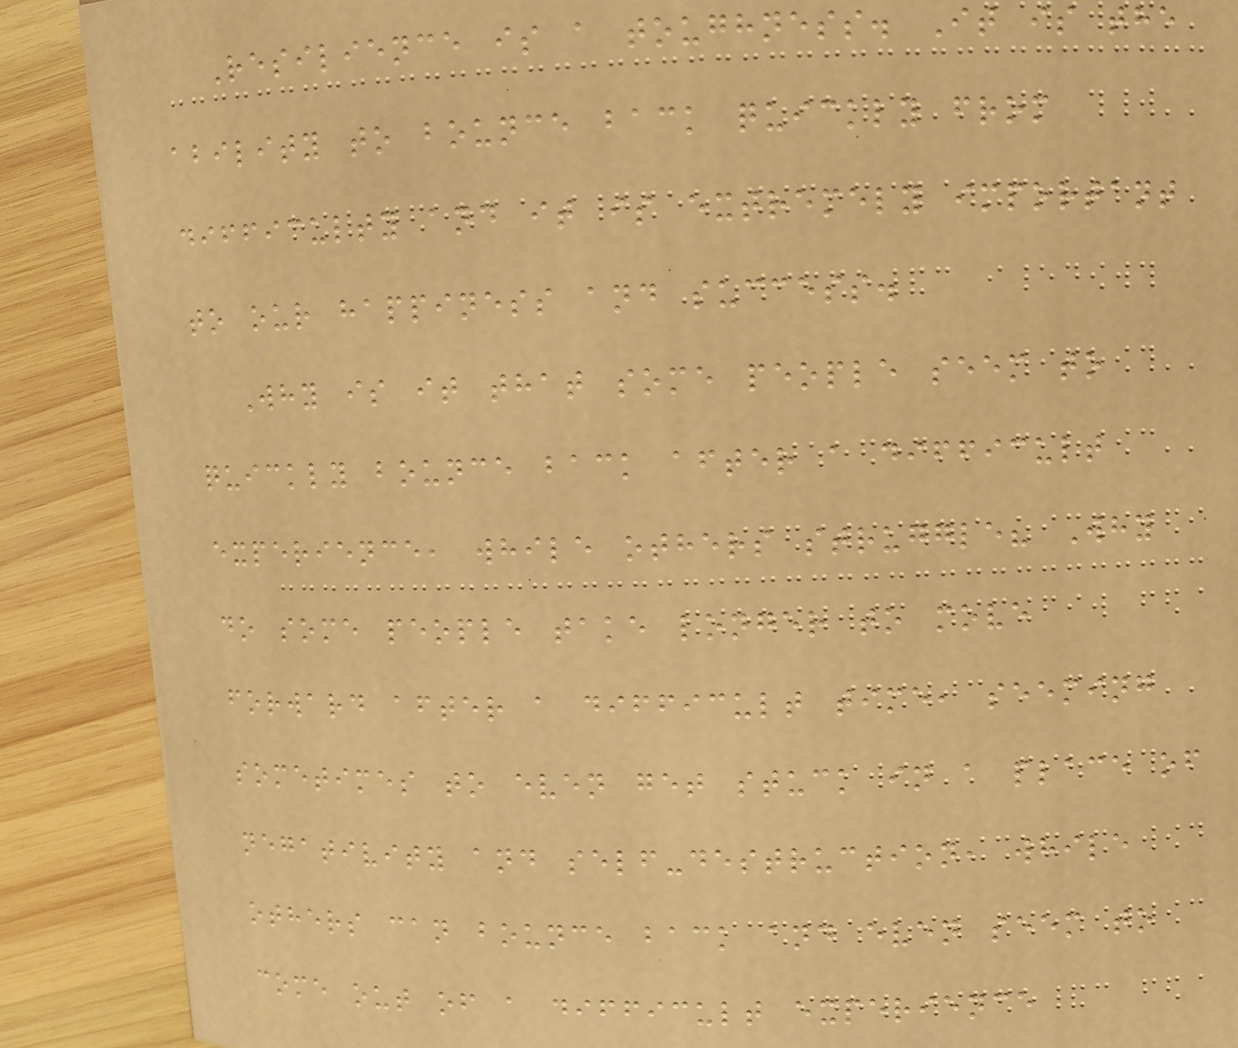Resilience is a toughness. It is the
ability to bounce back quickly from
difficulty and it is extremely important
to our happiness and success.
Why is it that some people seem to
quickly bounce back after a difficult
experience, while others struggle? Why
do some people take longer to move
forward after a difficult time, seeming
sometimes to even get stuck in a place of
negativity and self-destruction, while
others can bounce back and even seem to
come out of a difficult experience
